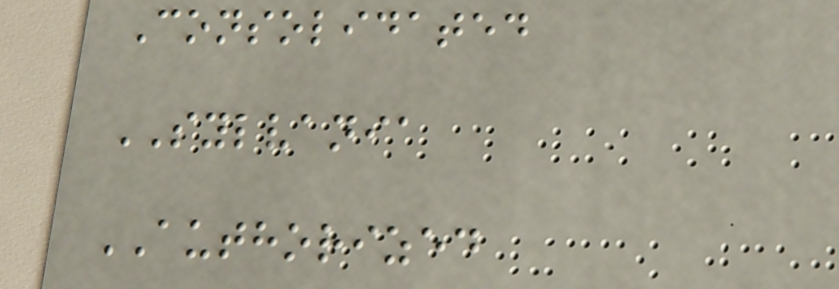Consolidated
SYLVANIA
AUTHORIZED
